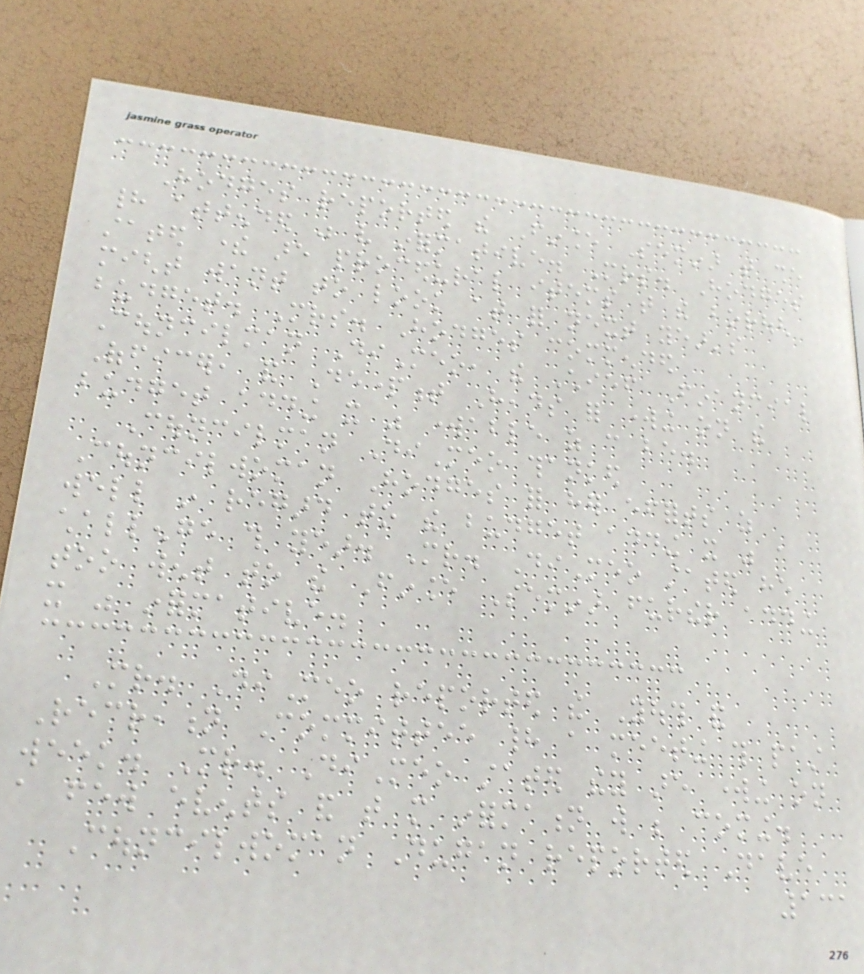Hodges reported the Finance Seminar that she
had attended was very informative. Mrs. Hodges
stated there are procedural items that the borough
might want to look at for next year's
budget. Mrs. Hodges commended
Councilman DiMeo, the Chief Financial
Officer, and Department Heads for working on the
budget adding it was workable as can be.
Councilman DiMeo thanked
Councilwoman Hodges for her efforts as
well in regard to the budget adding it was a
challenge this year. Mr. DiMeo stated he
too went to the Finance Seminar further adding
it was informative.
Mr. DiMeo reported the Youth and
Recreation Committee had a meeting this past
week. Mr. DiMeo stated they are working on
a few events and that more information will be coming.
Councilwoman Dugan reported Dave
131
